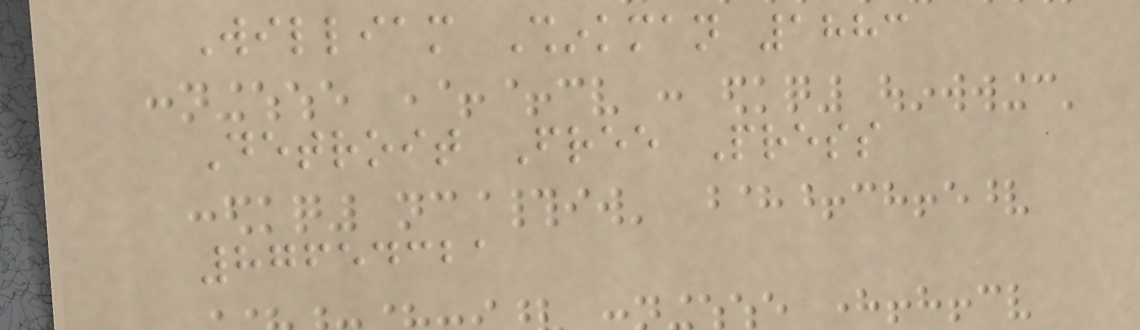William Shinkman 1883
Detroit Free Press
87654321
